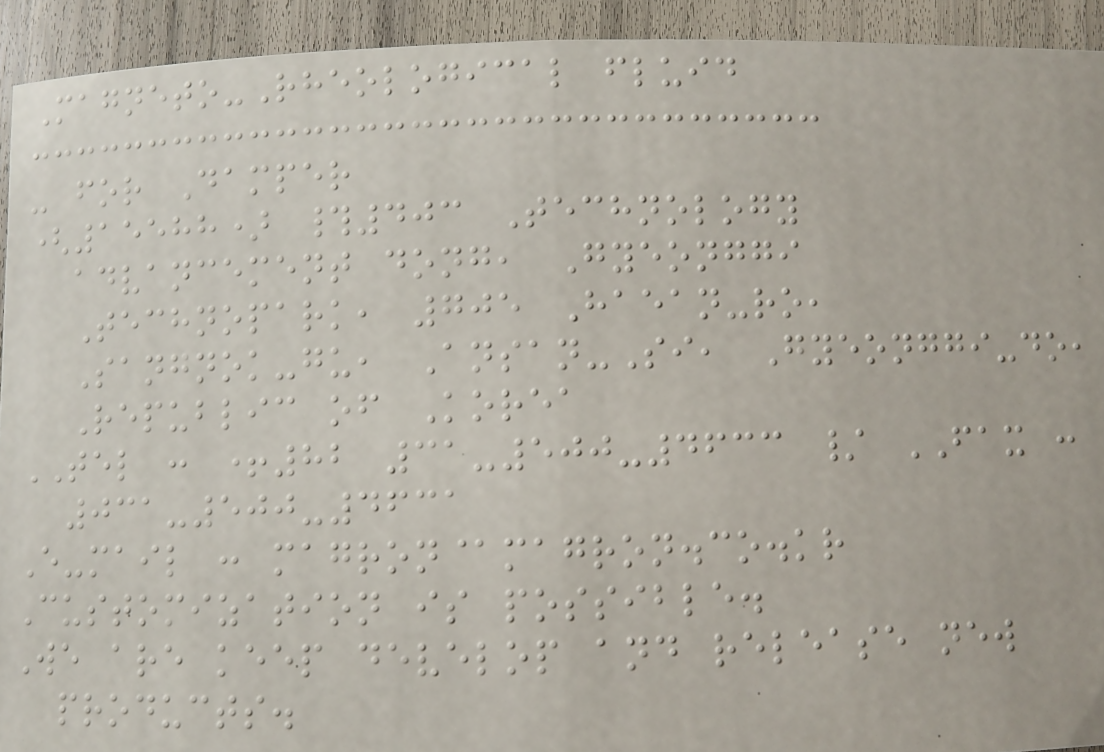Magneto-Rheological fluid
- for Damper
(15588) #403 Technology
advancement dong, Gyeonggi
Technopark, 705 Haean-ro,
Sangnok-gu, Ansan-Si, Gyeonggi-do,
Republic of Korea
TEL : +82 31-500-4633 / FAX :
031-500-4631
E-mail : magron@magron.co.kr
Customization is possible.
We are keep develop and release new
products.
